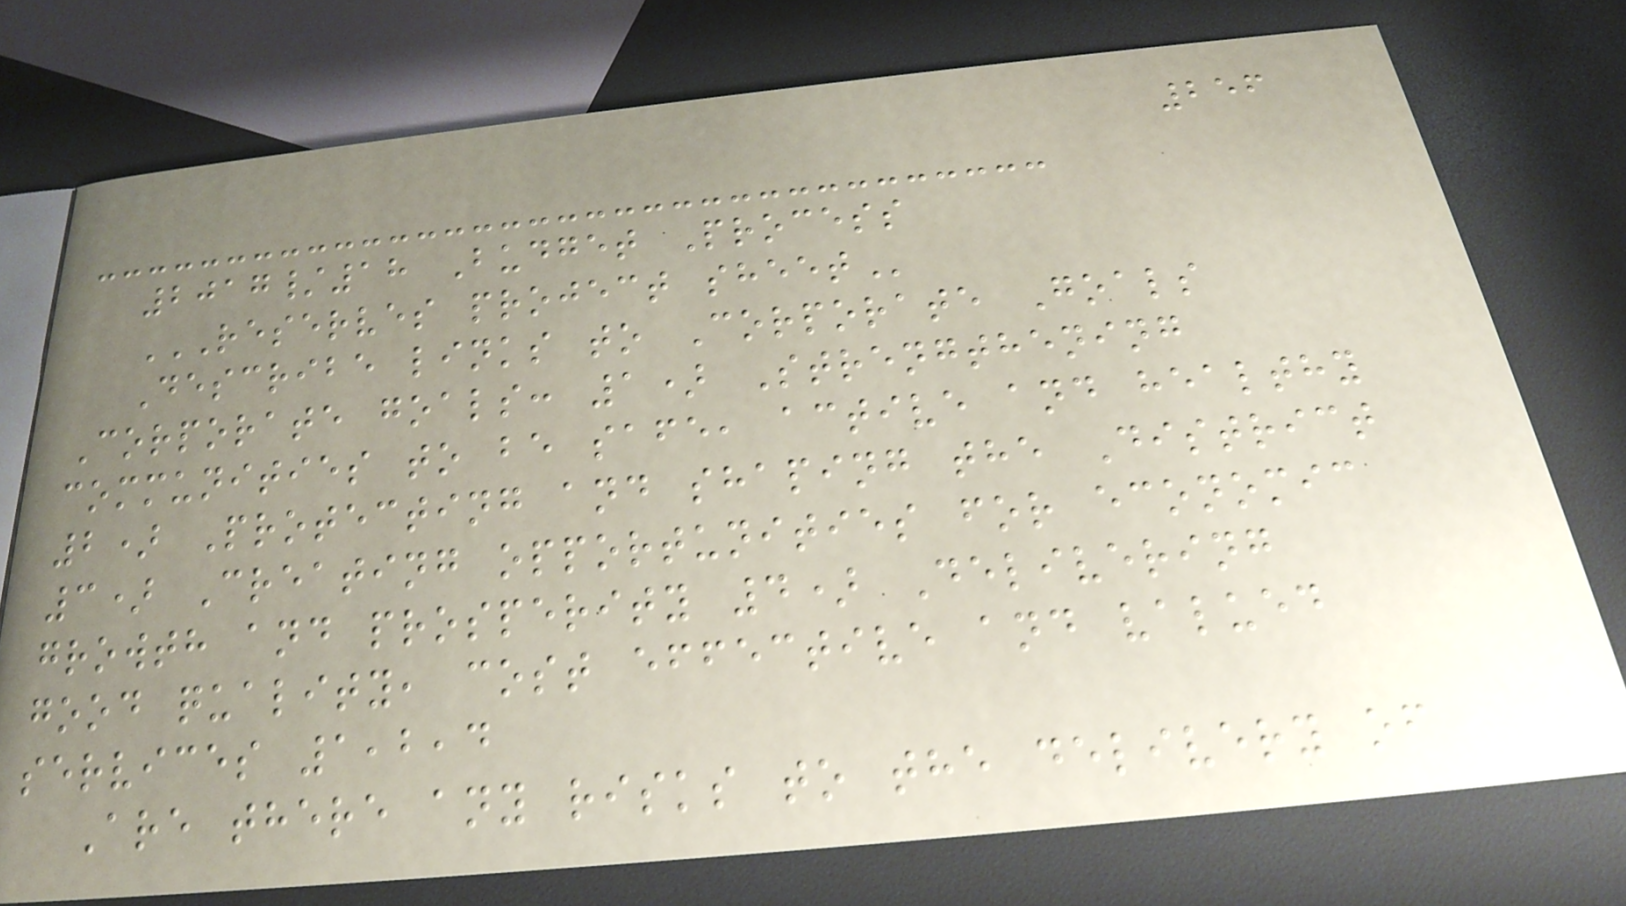256
2017/18 Budget Process
RESERVES PROJECT SHEET
Describe links to Corporate Goals
Corporate goals: 1) Strengthening
communities to be safe, active and healthy
2) Protecting and shaping the District
3) Creating opportunities for economic
growth and prosperity 4) Delivering
good quality, cost effective and valued
services 1,2,4
Are there any risks to the delivery of
